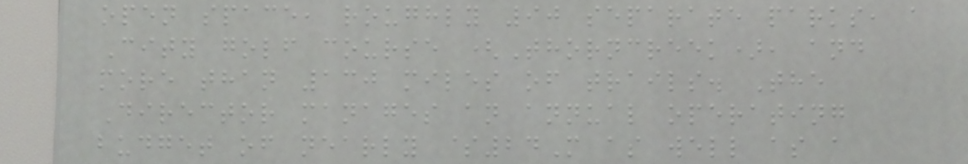open space, roughly 90 separate parks, a
City golf course (Thorncreek), and
more than 130 miles of trails. The
Director manages an annual operating
budget of nearly $24M as well as a
